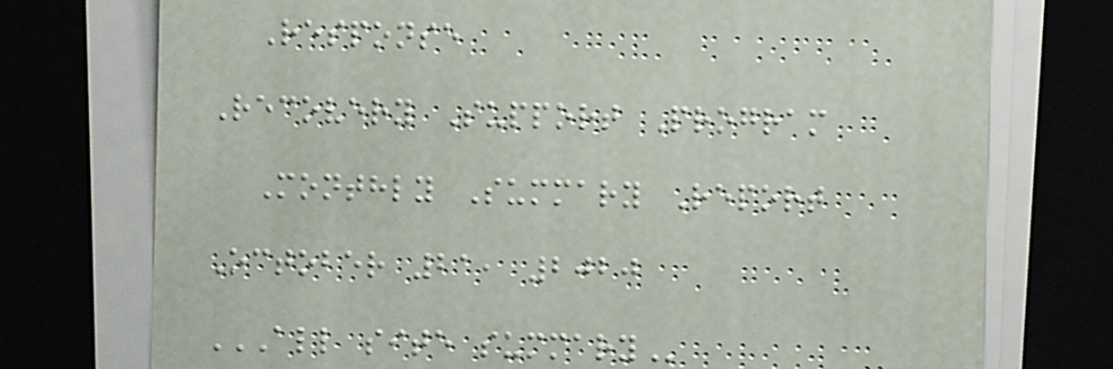Response
Recovery Support Program
Monthly Summary Report
October 21, 2020
ALL SITE SUMMARY
